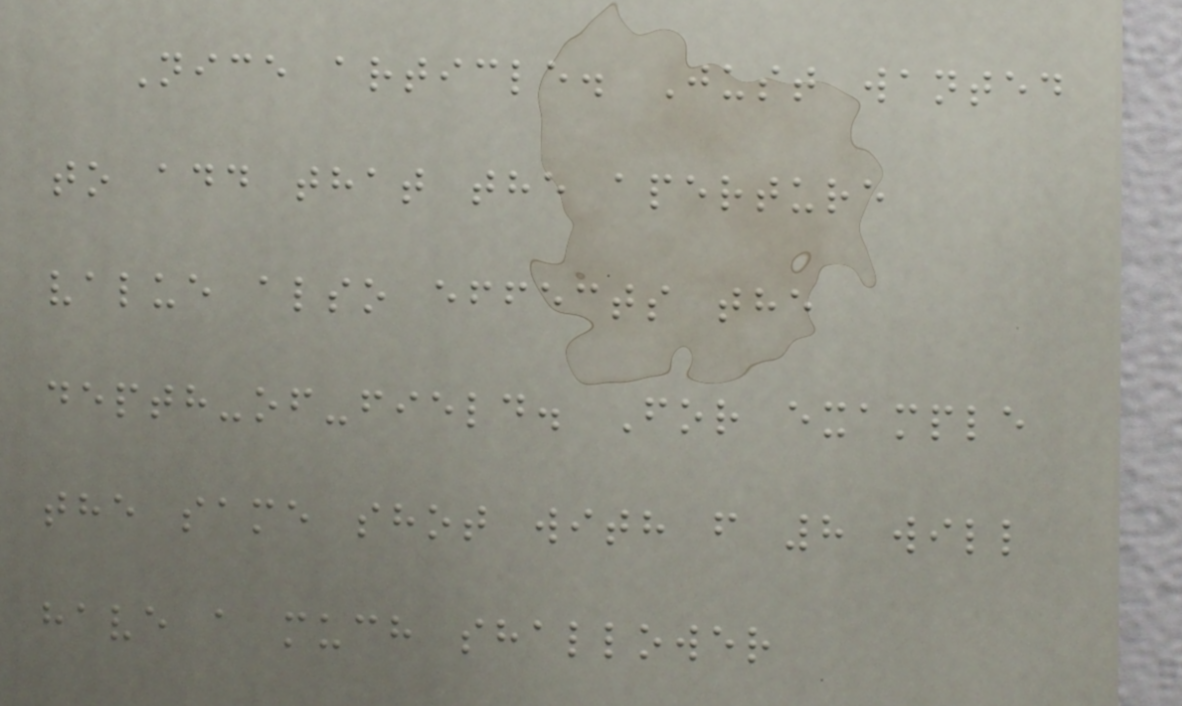Nice article. Just wanted
to add that the aperture
value also effects the
depth-of-field. For example
the same shot with f 8 will
have a much shallower
